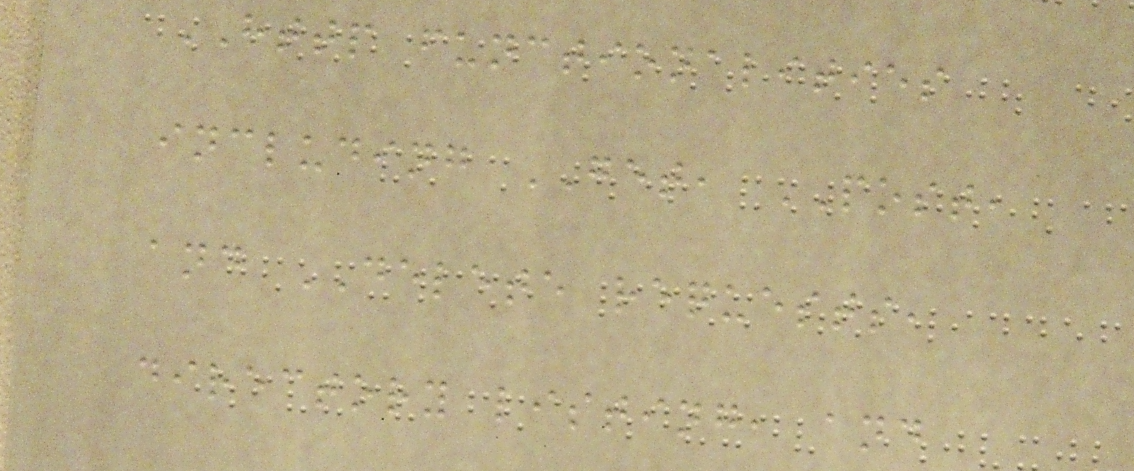HTTP functionalities
including GET, POST,
and DELETE requests,
directory listing, and
